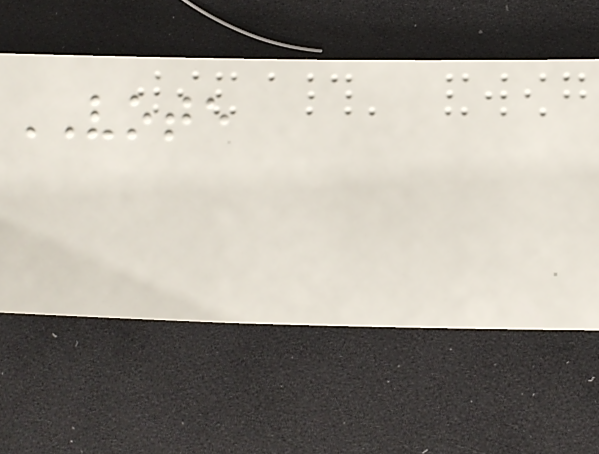VOTE
